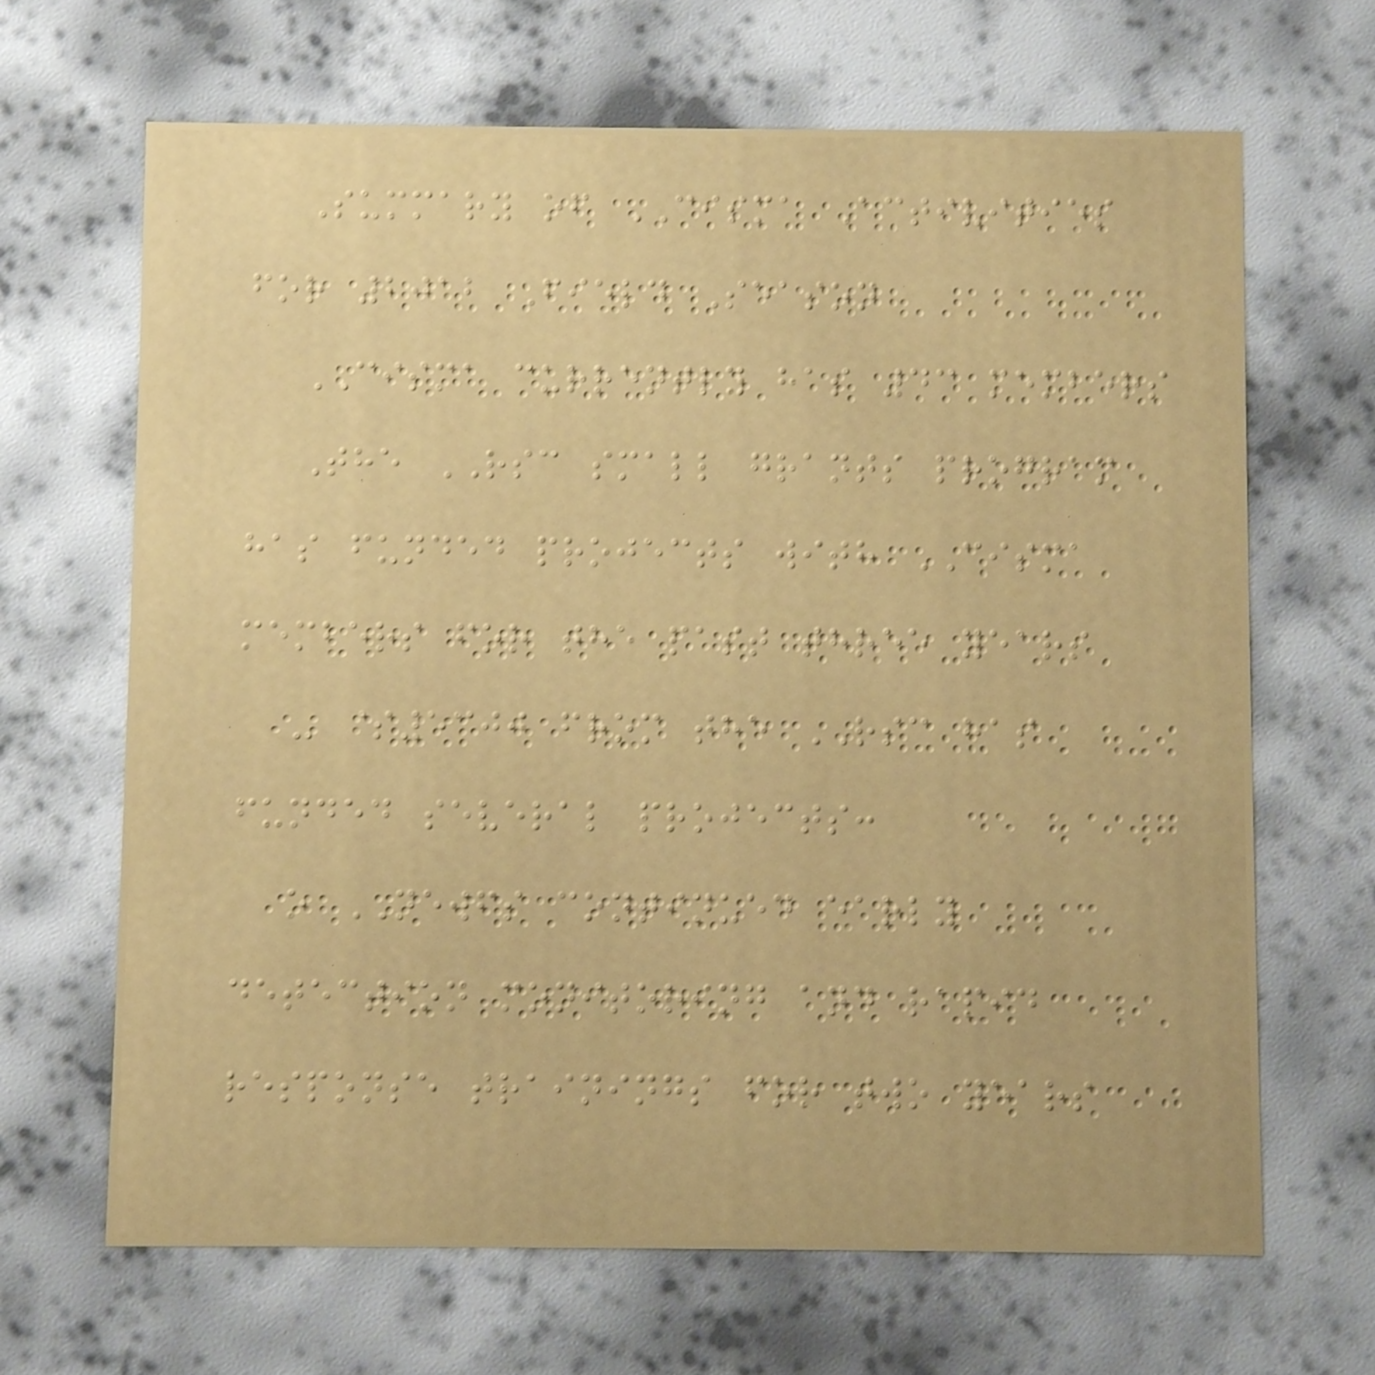Summary of CISMA Activities
for 2012 Field Season
CISMA currently has 43 members
The RSC small grants program
has funded projects with CISMA
members for the past three years
- $5300 from the RSC has
funded several projects:
o NEWFS continued early
detection monitoring and rapid
response trainings for two years
